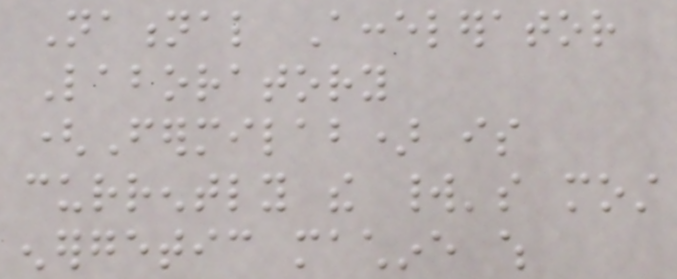National Accelerator
Laboratory
(Fermilab) is
currently the world's most
energetic machine which
